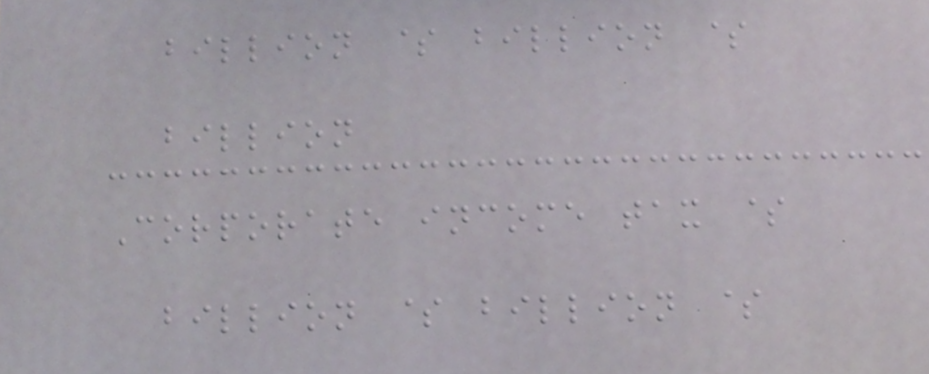billion $ billion $
billion
Corporate income tax $
billion $ billion $
